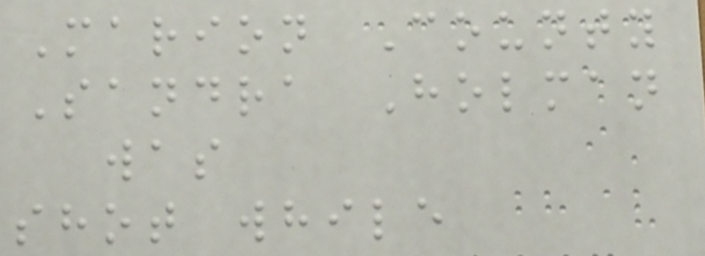Marion County
Sandra Holman
was
shot while
